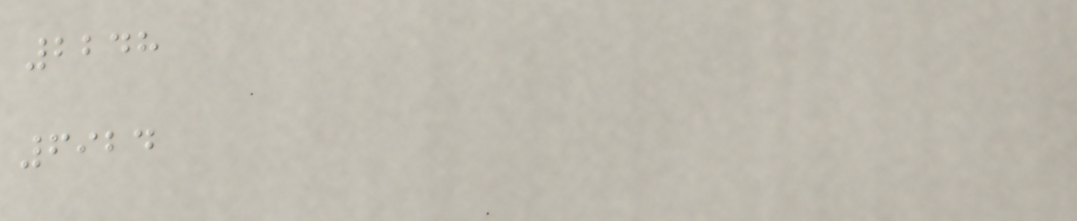2248
6924
